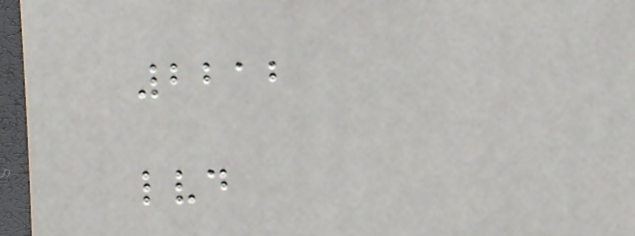2212
lvd
